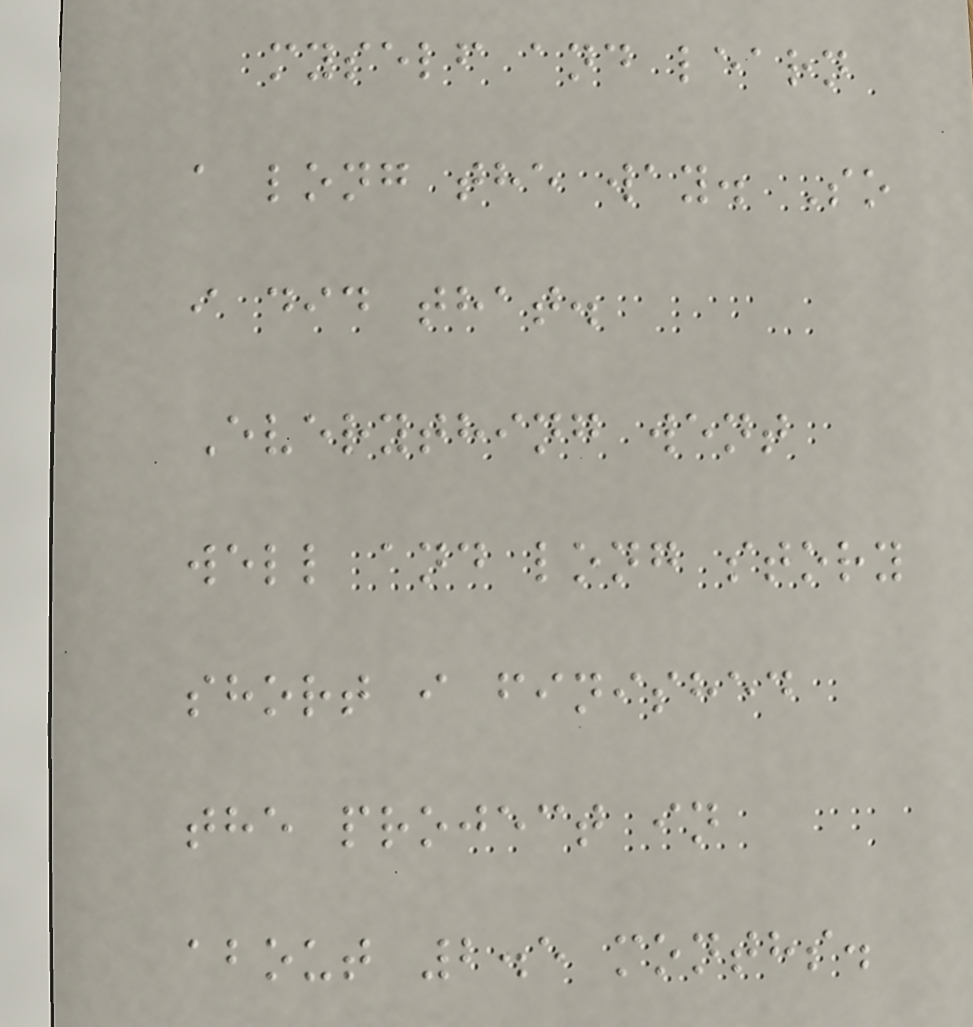myself and learn
a long the way. So
i did that.
Everything went
well and long story
short i finished
the project in
about 2.5 months.
